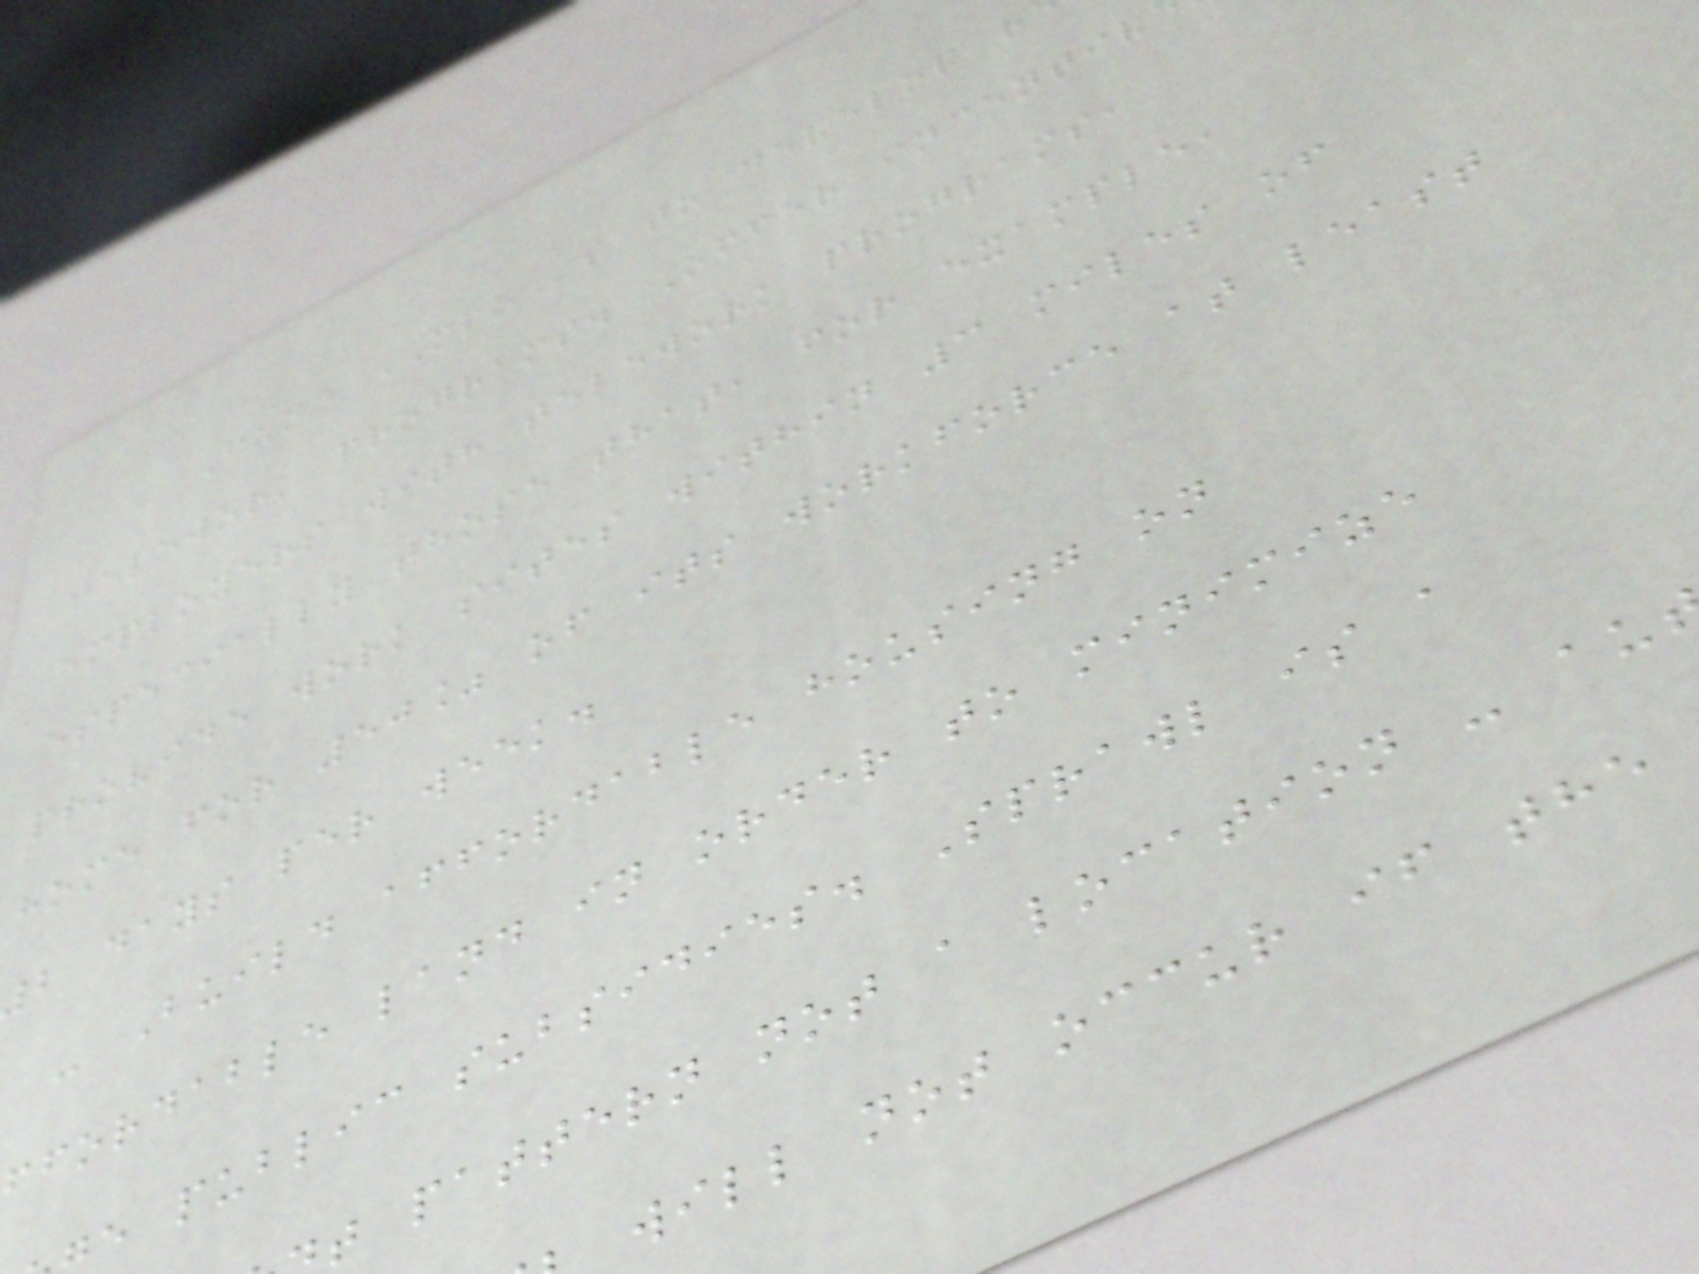- Fund MPOs to develop r
telework programs. Offer incentiv
employers with telework programs,
especially those that, for example,
provide work sites within 3 miles of
home for 50% of its workforce at least
b days per week.
- Build affordable housing on
ffordable land in order to minimize
e public subsidies. Sprawl is a
t pattern not a location - au
will not occur if the
